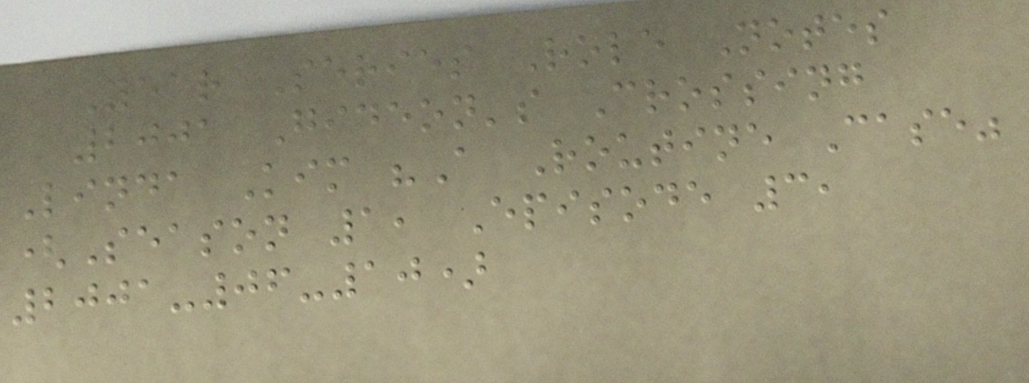Year Series Role Notes
2001 Gideon's Crossing
Linda Kim "A Routine Case"
(Season 1, Episode 3,
2001-06-10)
